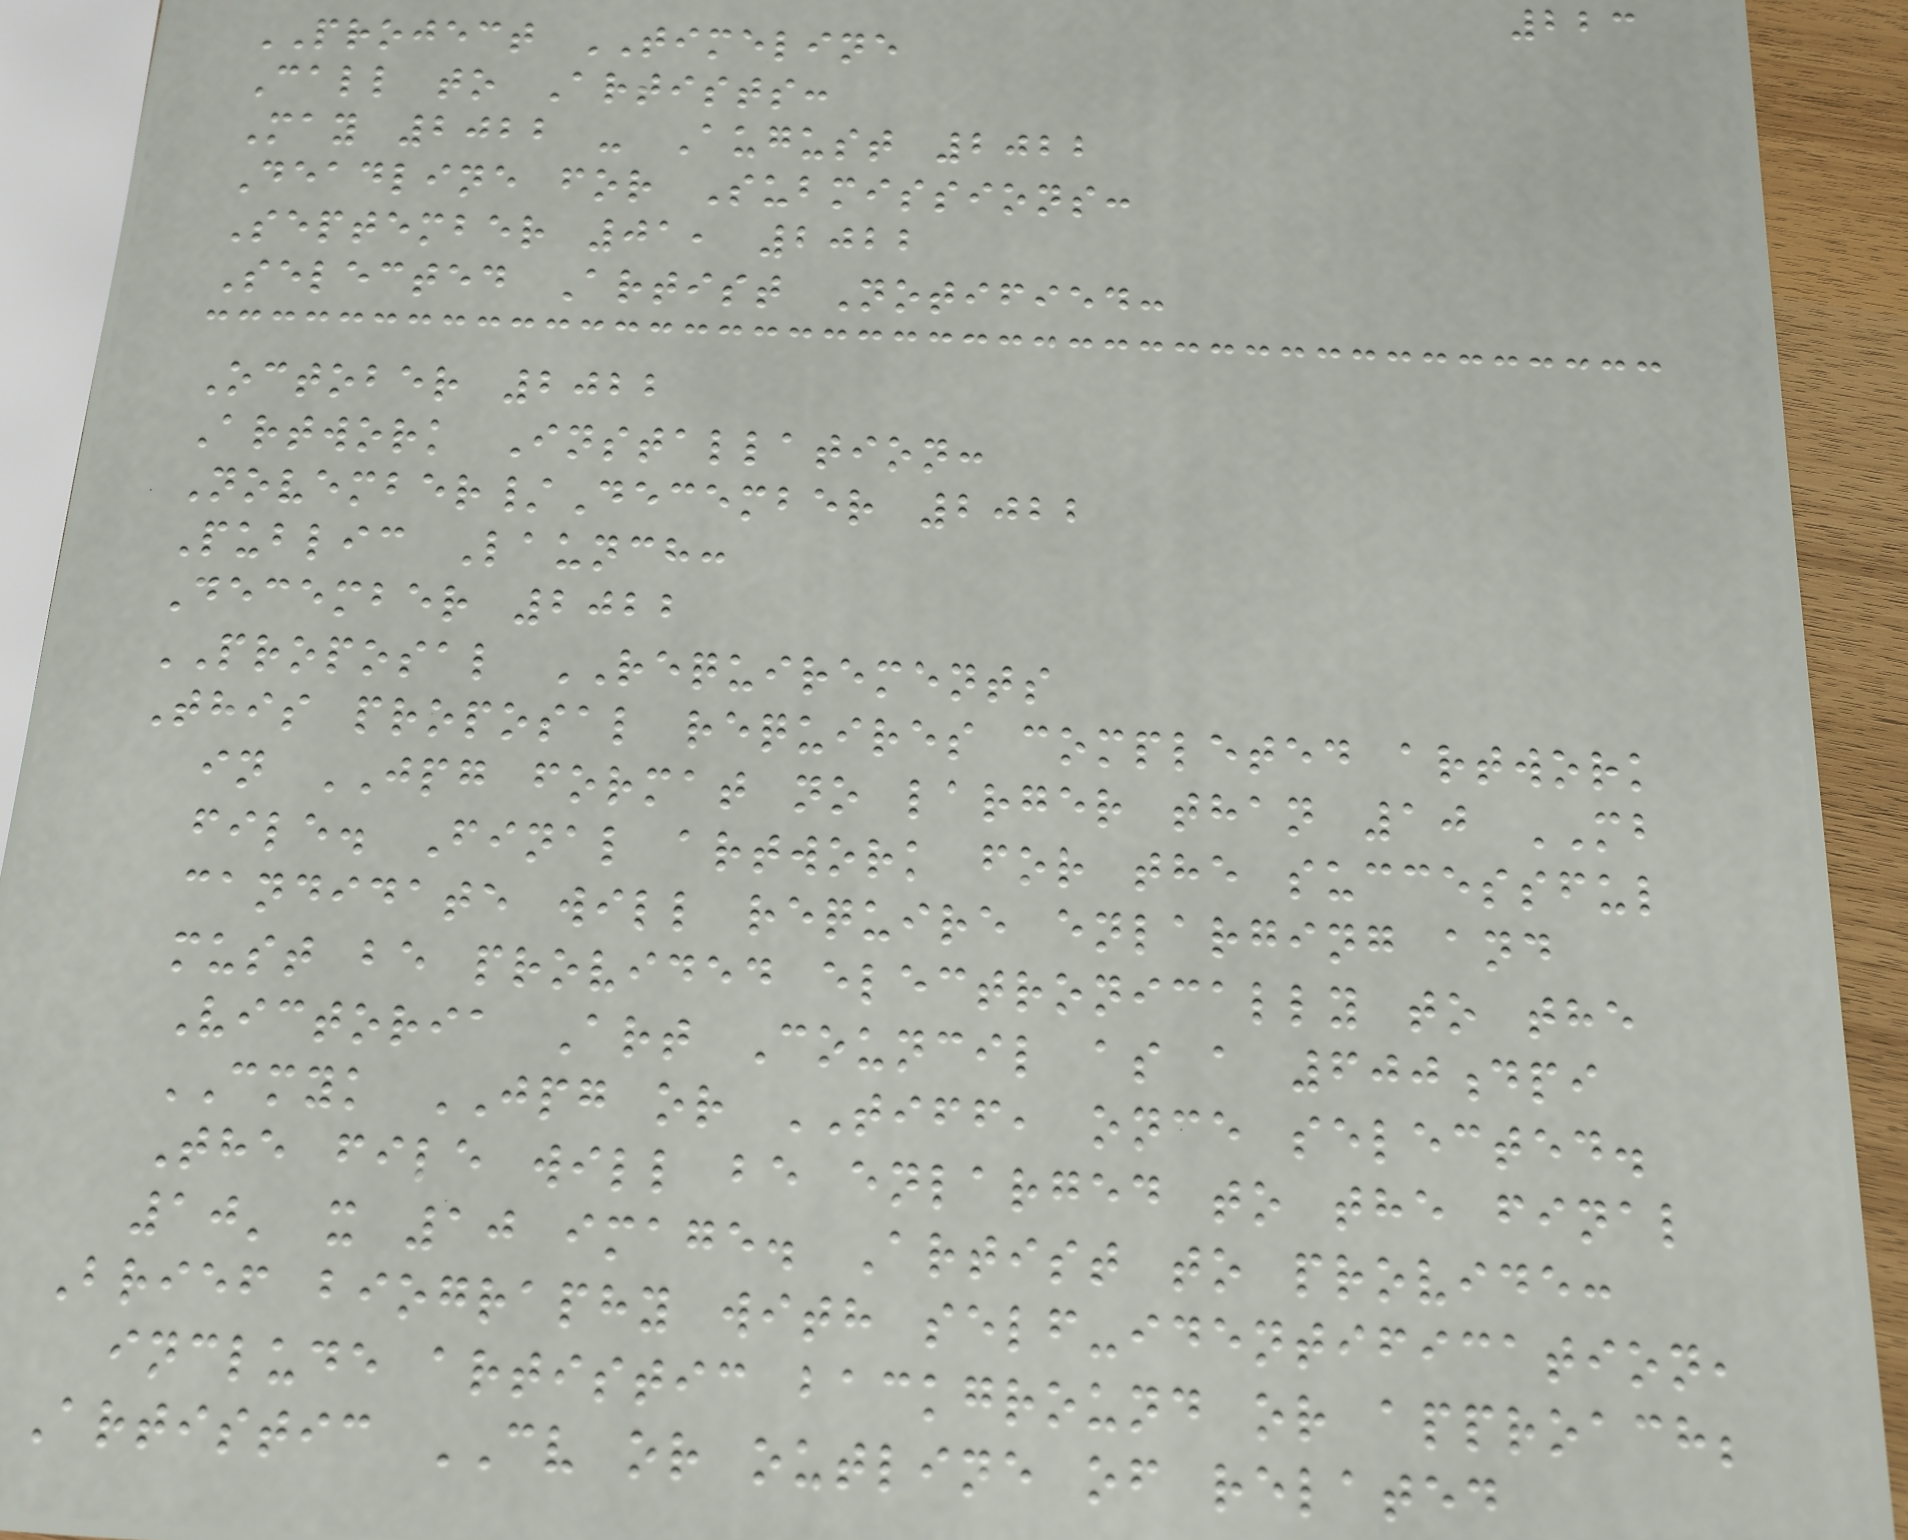223
PROJECT TIMELINE
Call to Artists:
May 2022 - August 2022
Deadline for Submissions:
September 01, 2022
Selected Artist Notified:
October 2022
Artwork Installation:
November/December 2022
Public Launch:
December 2022
PROPOSAL REQUIREMENTS
This proposal requires completed artwork
in JPG format no larger than 10 MB
file. Final artwork for the successful
candidate will require enlarging and
must be provided electronically to the
Victoria Art Council as a 600dpi
CMYK JPG or TIFF, once selected.
The file will be enlarged to the final
10' x 10 image. Artist to provide:
Brief biography with self-identification,
include artistic background or approach;
Artistic CV or outline of related
